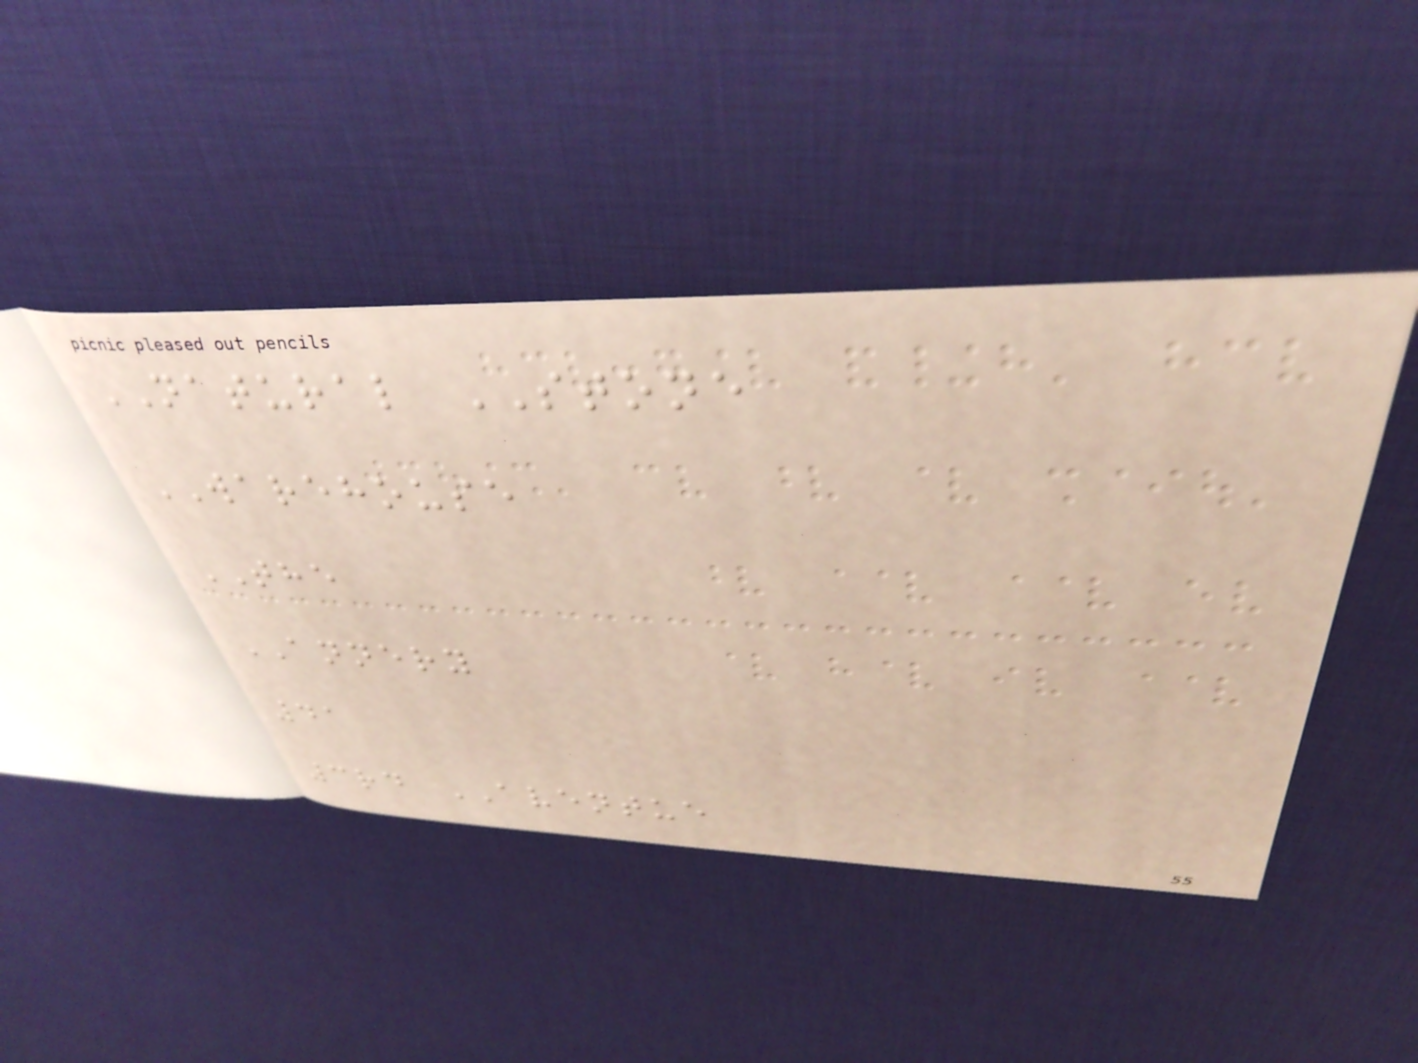NATURAL STONE
WAREHOUSE
THE
ANNERY
41
3rd AVENTUE
